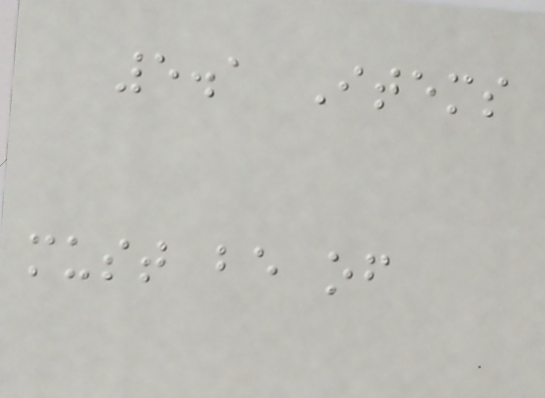5.1 Items
must be of
